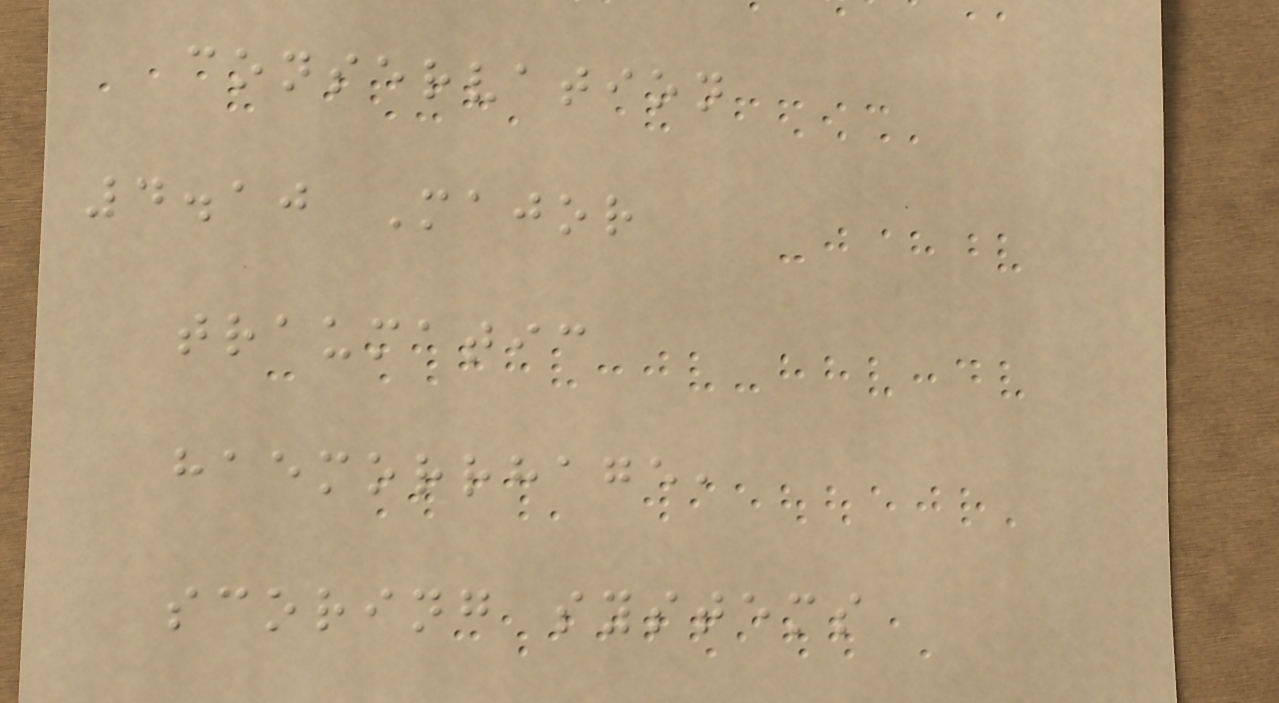conservation
4.10 Major
traumatic
haemorrhage,
scoring systems
